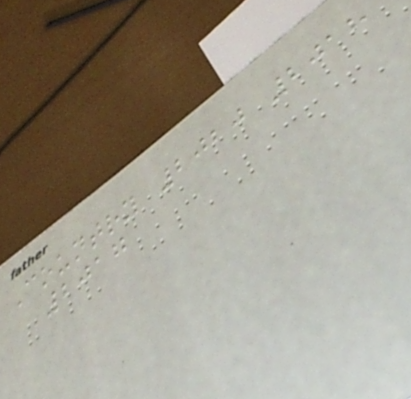Country 2020 2018
2017
